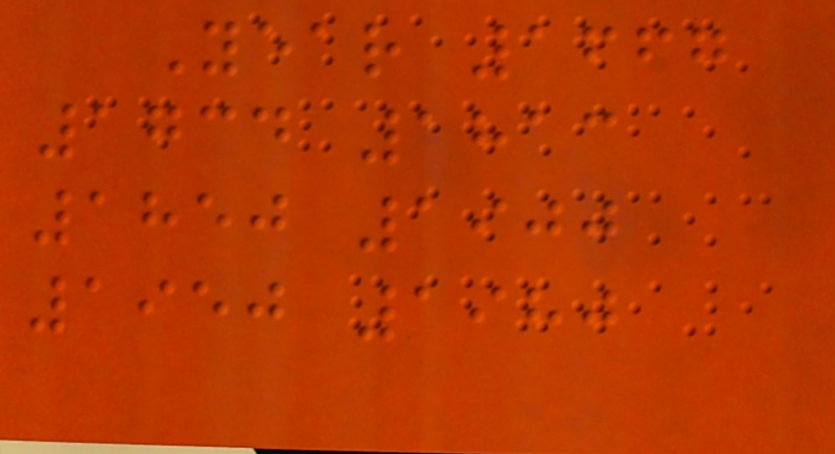Year 1667
1734 1813
1850 1900
1950 1980
